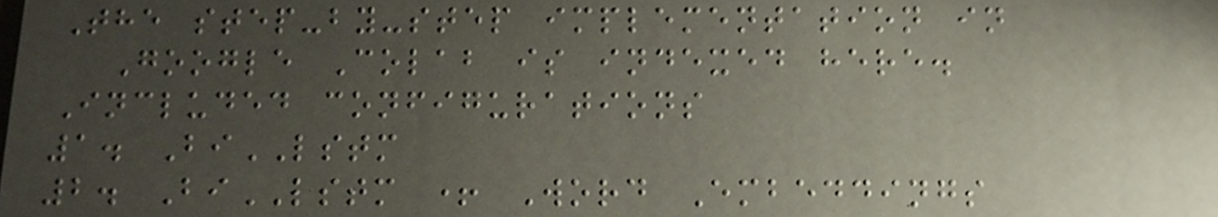The step-by-step implementation in
Google Colab is indexed here.
Included configurations
1. BiLSTM
2. BiLSTM + Word Embeddings
